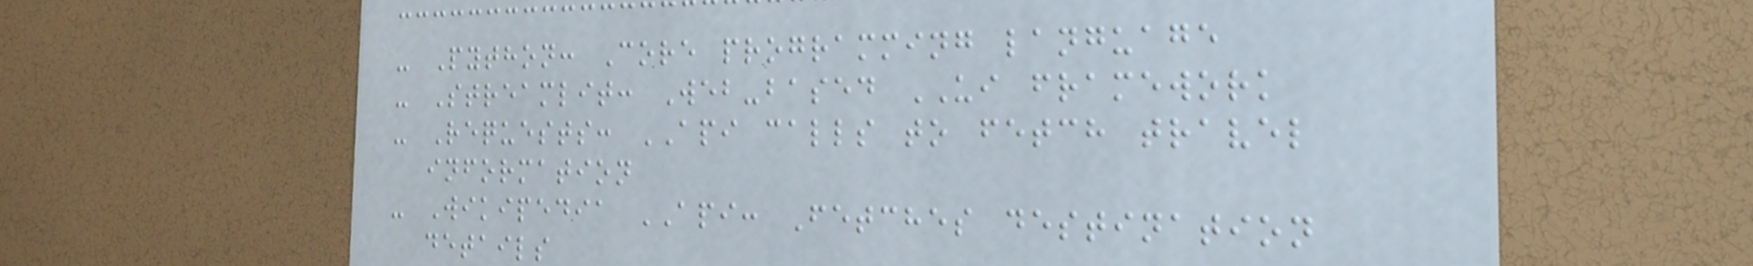- Python: Core programming language
- Streamlit: Web-based UI framework
- Requests: API calls to fetch travel
information
- Wikipedia API: Fetches destination
details
